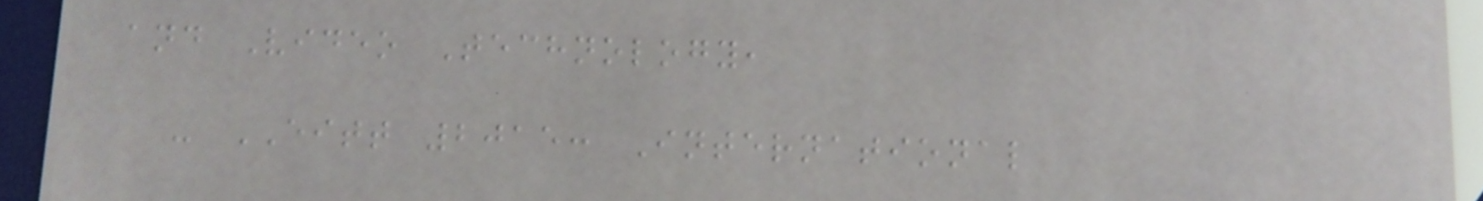and Video Technology,
- EITT 2015: International
